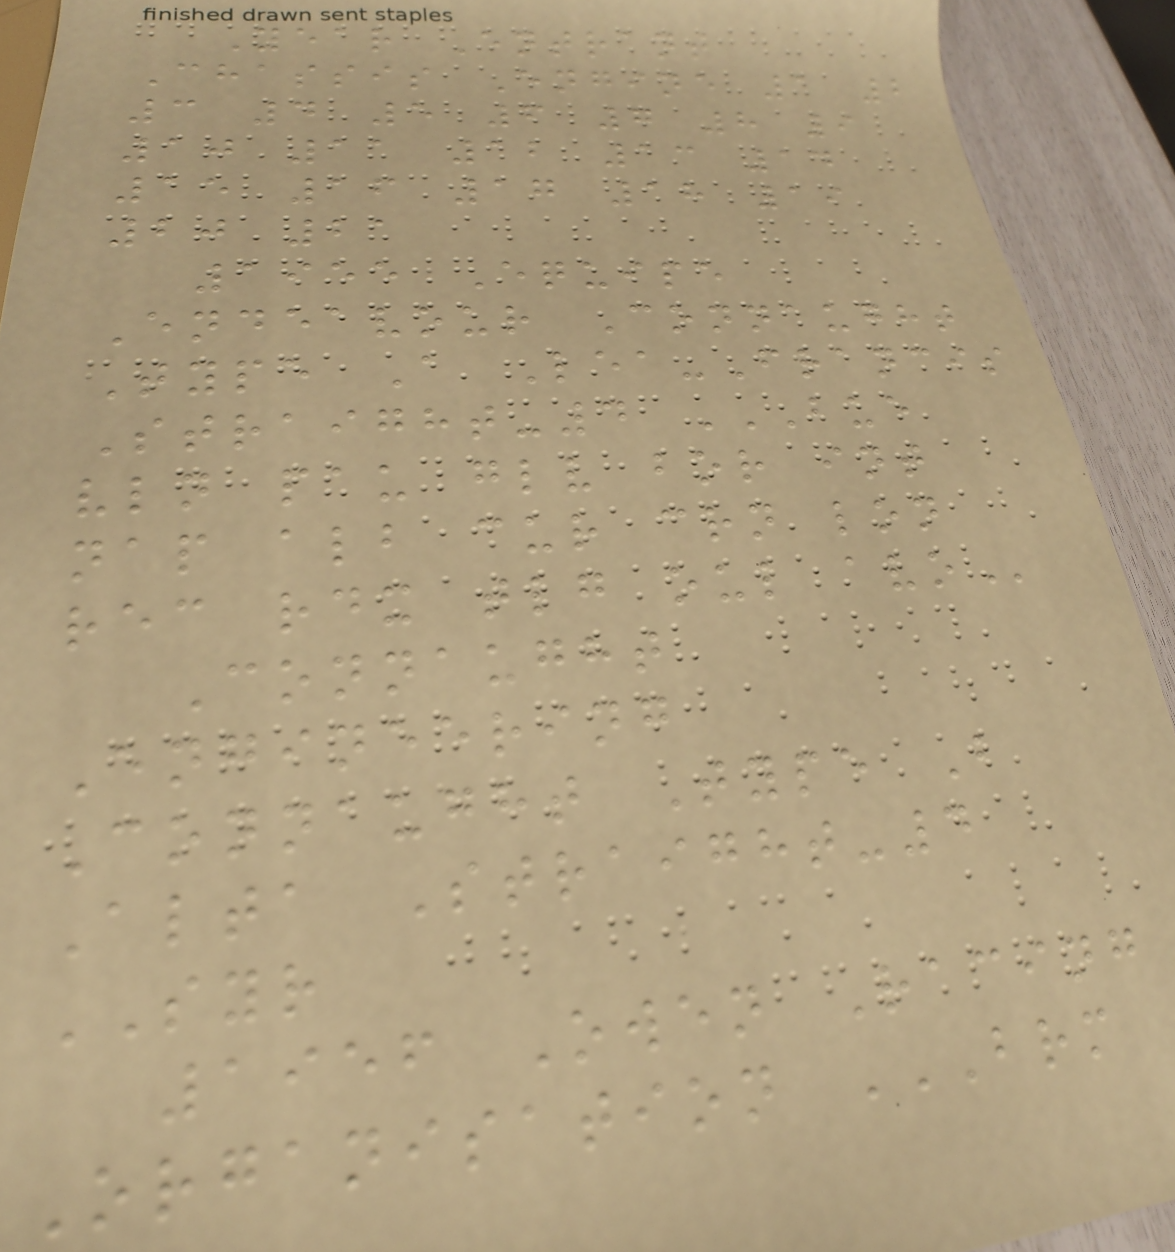Year Entrant
Chassis Engine 1 2
3 4 5 6 7 8 9
10 11 12 13 14
15 16 17 18 19
20 21
1955 Equipe
Endeavour Connaught
Type A Lea-Francis
Straight-4 BUE
VLN PAU GLV BOR INT
NAP ALB CUR CRN LON
REC RDX TLG OUL AVO
Connaught
Engineering
Connaught Type B
Alta Straight-4
SYR
1956 Owen Racing
Organisation BRM
